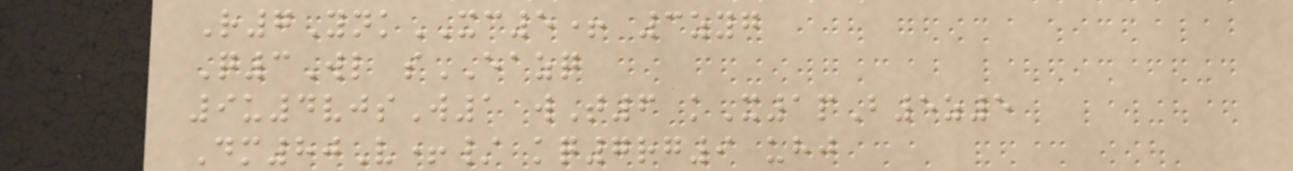R7YnkXC5+ 3zyg
Q3Wl sEAZQ
9u4vjsW1 wT6 kX1pB5z5
Dm80V+/ kq7rg9 uhj
